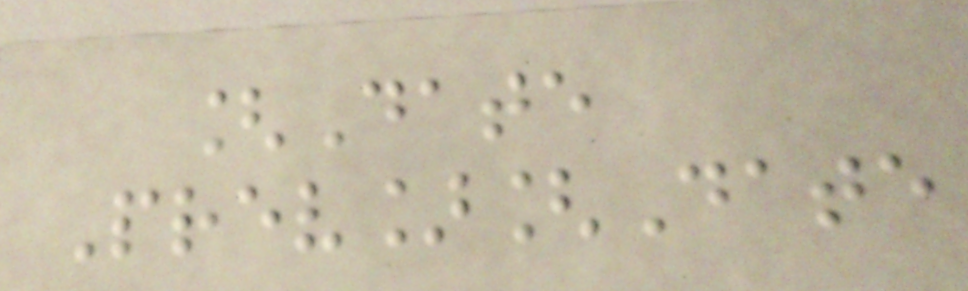[Date
Prev][Date
